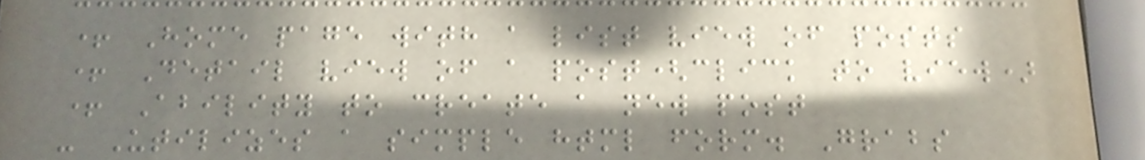+ Home page with a list view of posts
+ Detail view of a post(click to view)
+ Ability to create a new post
- Utilizes a simple html form. Grabs
